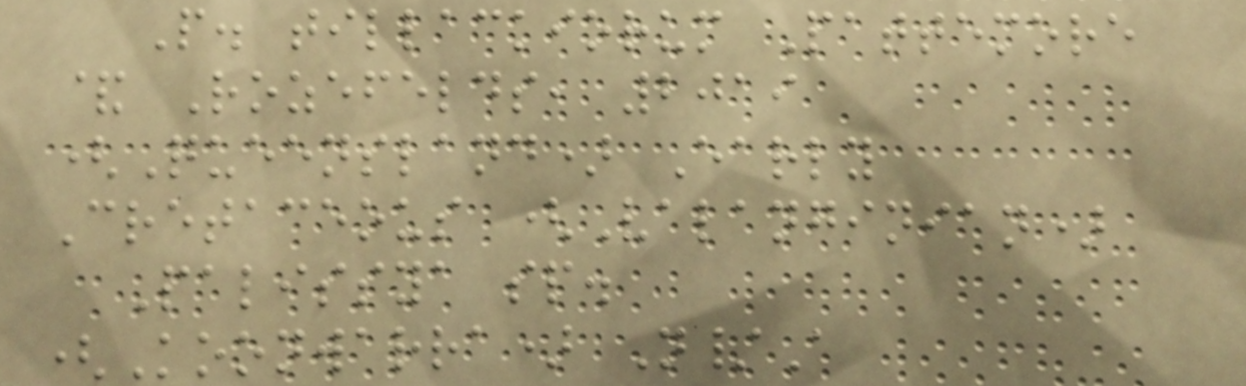P. tillackiorum Pattemore
& Rozefelds, 2019
(Queensland) Early
Cretaceous (Valanginian)
Palissya sp.
(Koonwarra) N/A
